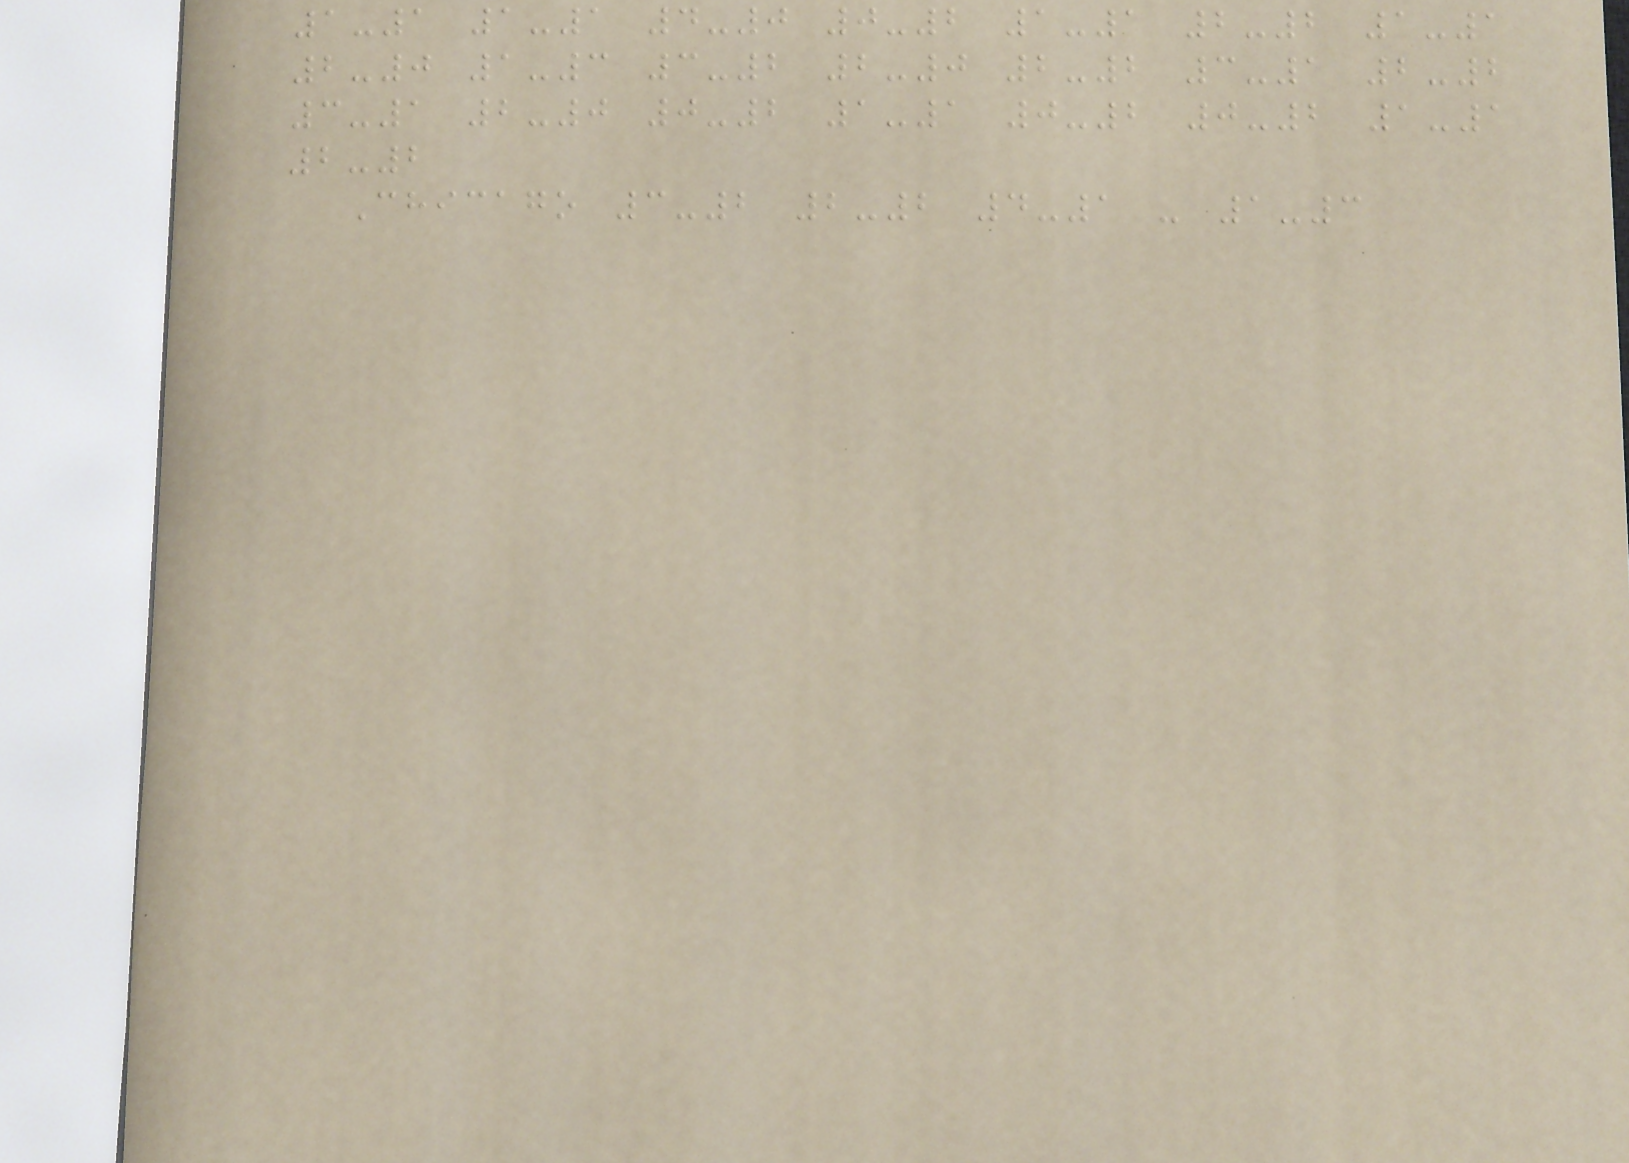1-1 1-1 4-0 0-2 1-1 2-2 1-1
2-0 1-3 3-2 2-0 2-2 3-1 2-2
3-1 2-0 0-2 1-1 0-2 0-2 1-1
2-2
Chicago 3-2 2-2 4-1 - 1-3
